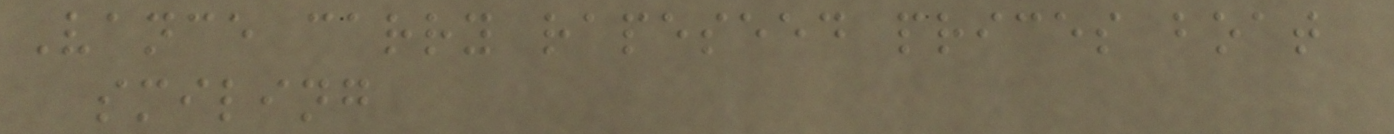Vance carry rapeseed prices boat
smiling
